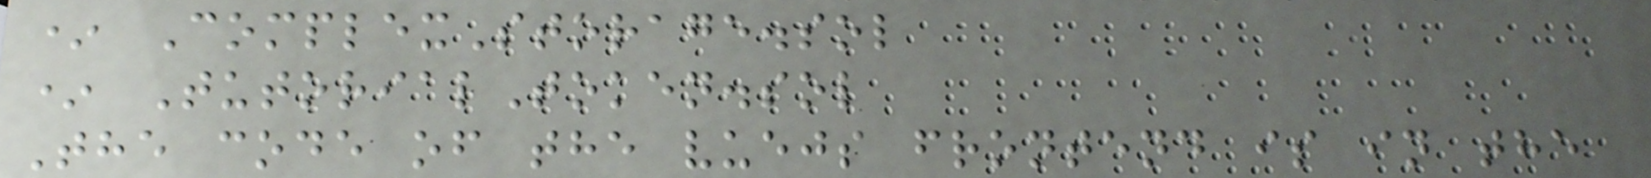* ComplexStorage.sol
* TutorialToken.sol
The code of the vuejs frontend is in the
